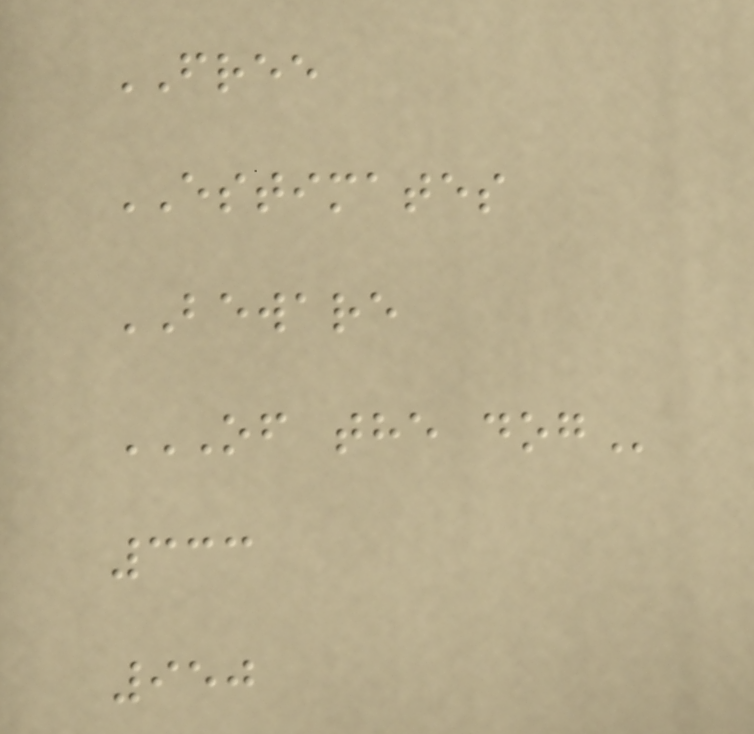FREE
ESTIMATES
BEWARE
OF THE DOG
333
950
